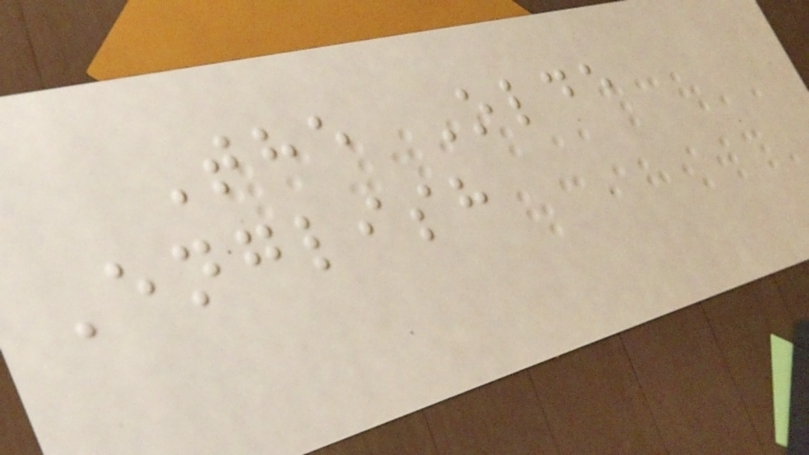The Olde
English
